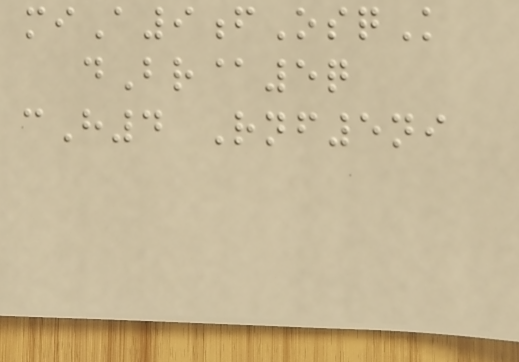miA9fOsqK
dBr@5q
cH4 Rnf5ni
